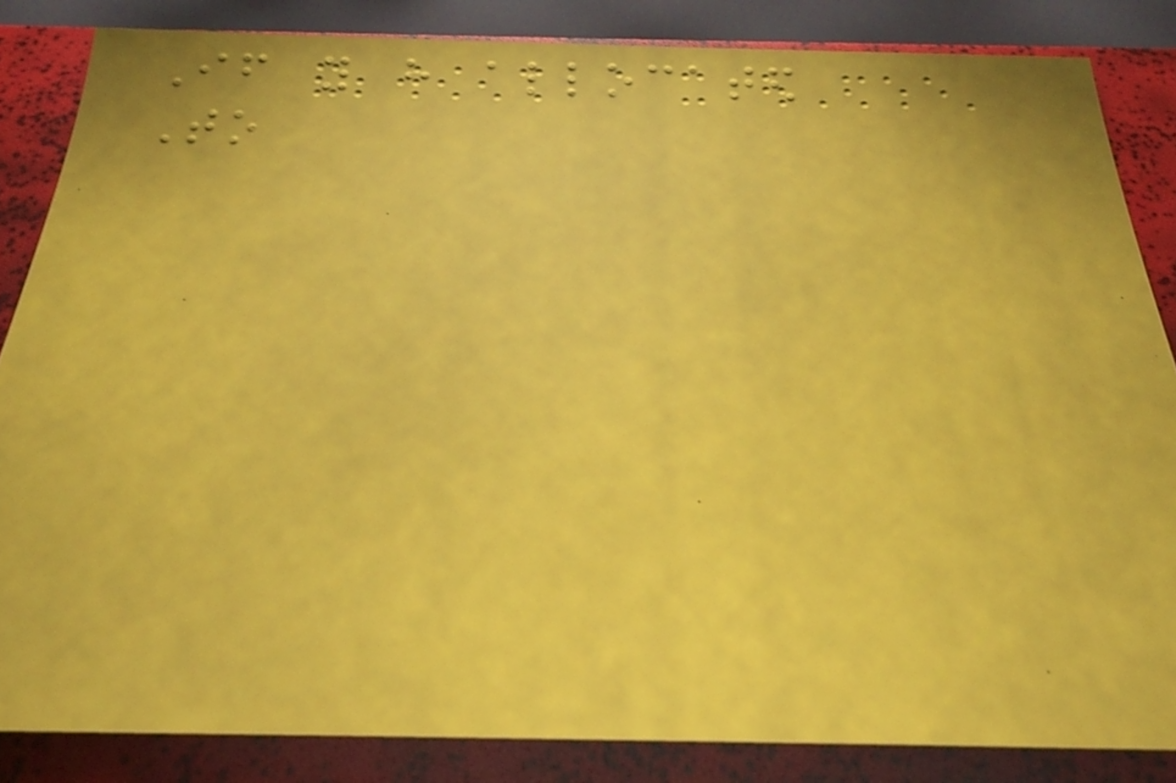If you have allocated
To
